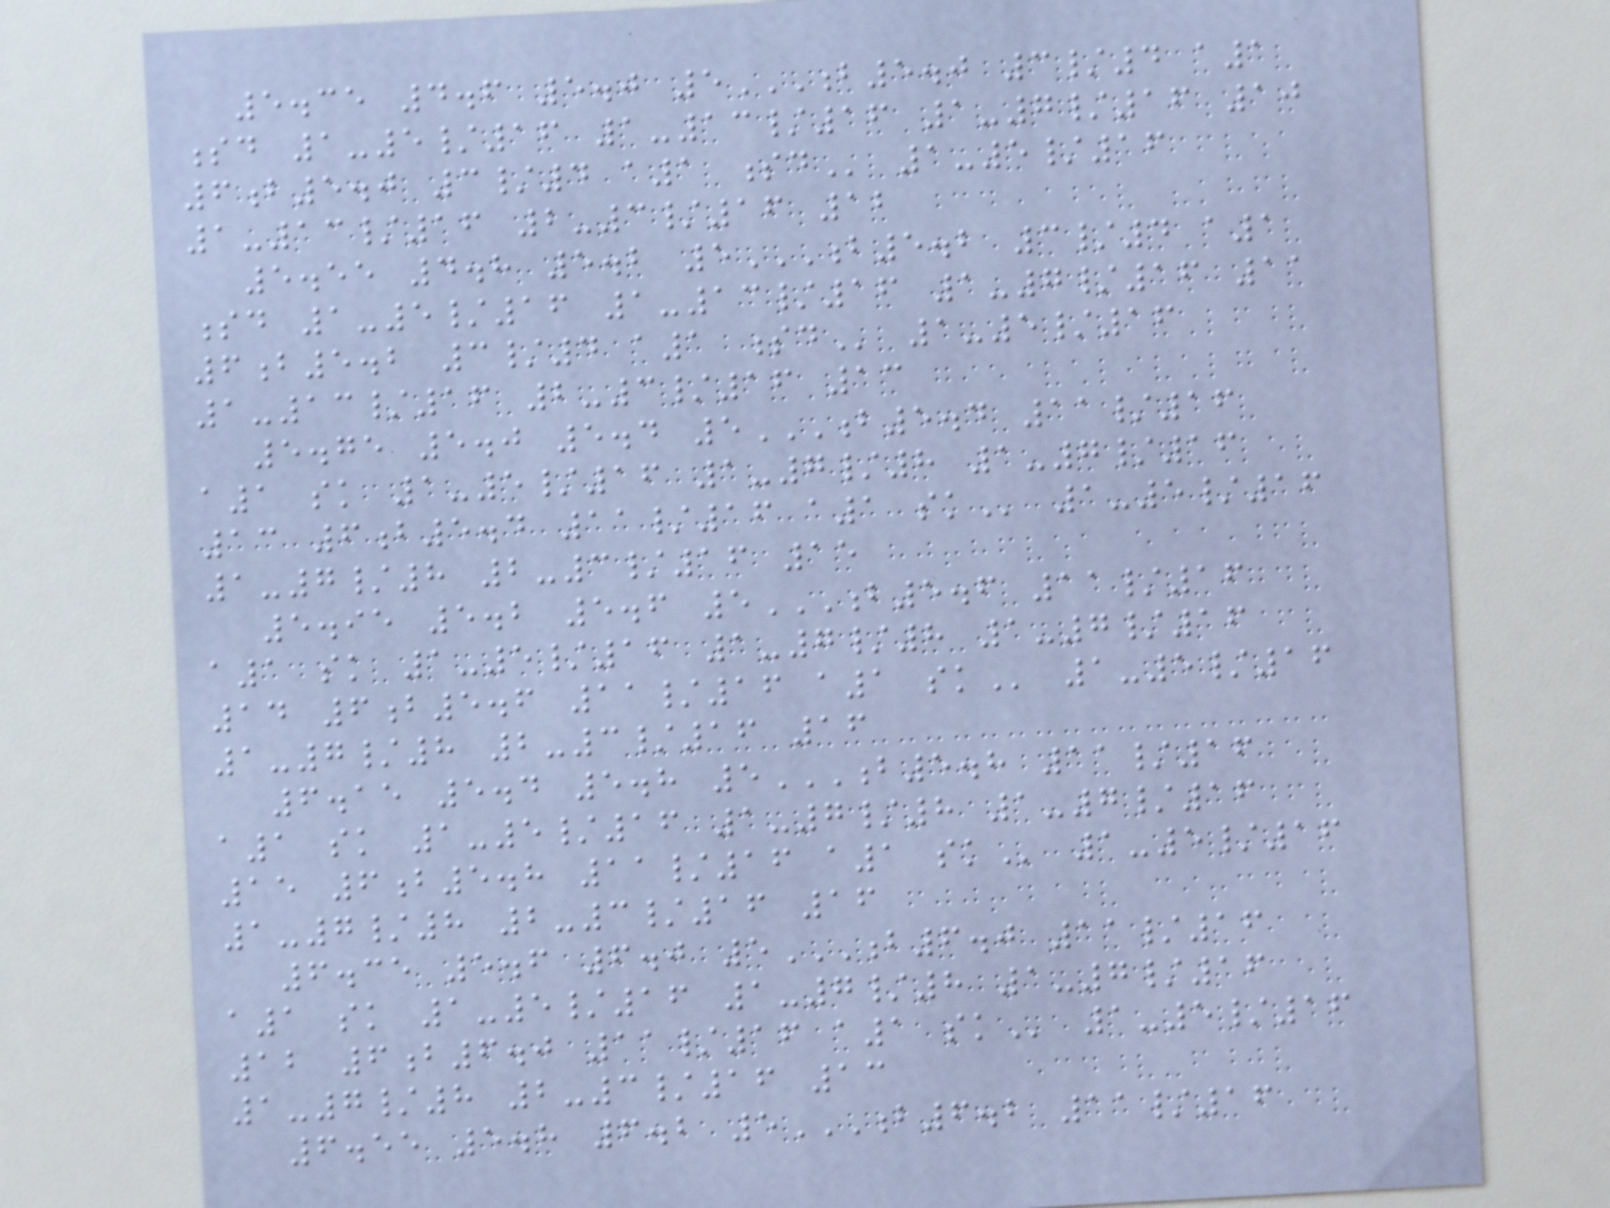5.35 4.6 5.0 5B5.0 3/4 A1
SD 1-5/16 1-13/16 1-7/16 10
6B5.0 3/4 A1 SD 1-5/16
1-13/16 2-3/16 12
5.55 4.8 5.2 5B5.2 3/4 A1
SD 1-5/16 1-13/16 1-7/16 11
6B5.2 3/4 A1 SD 1-5/16
1-13/16 2-3/16 13
5.75 5.0 5.4 5B5.4 11/16
A1 SK 1-5/16 1-7/8 1-7/16
13 6B5.4 11/16 A1 SK 1-5/16
1-7/8 2-3/16 15
5.95 5.2 5.6 5B5.6 11/16
A1 SK 1-5/16 1-7/8 1-7/16
14 6B5.6 11/16 A1 SK 1-5/16
1-7/8 2-3/16 16
6.15 5.4 5.8 5B5.8 11/16
A1 SK 1-5/16 1-7/8 1-7/16
15 6B5.8 11/16 A1 SK 1-5/16
1-7/8 2-3/16 16
6.35 5.6 6.0 5B6.0 11/16
A1 SK 1-5/16 1-7/8 1-7/16
12 6B6.0 11/16 A1 SK 1-5/16
1-7/8 2-3/16 13
6.55 5.8 6.2 5B6.2 11/16
